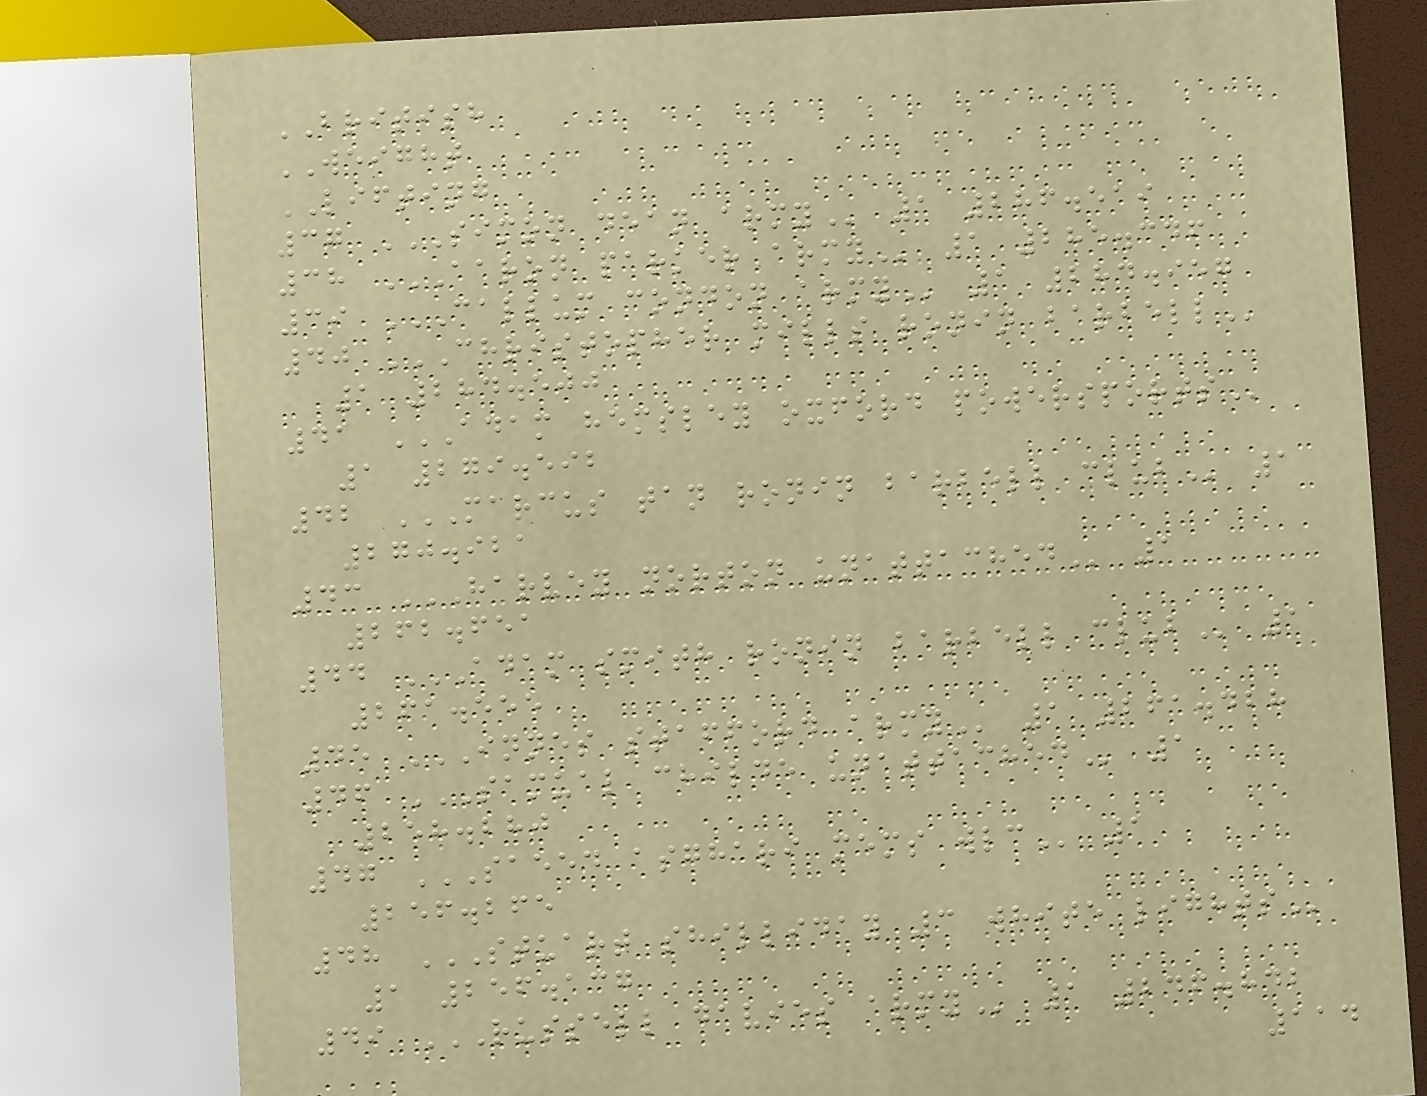BRITISH
WEIGHT
LIFTING
37 SIMON DEAN ARMY 1 286.519
38 AARON PARKER ARMY 1 285.346
39 CALLUM CONDON ARMY 1 284.957
40 CHRISTOPHER MILLS RONIN BARBELL
1 284.500
41 ADAM HEMSLEY OXFORD POWERSPORTS
1 279.592
42 MARCUS TAN RONIN BARBELL CLUB 1
270.921
43 HARVEY NORTON UNATTACHED 1
262.651
44 ADAM SMITH RONIN BARBELL CLUB 1
261.555
45 INNES STAFFORD ARMY 1 261.428
46 SAMUAL CHILDE UNATTACHED 1
258.280
47 SAEED ASGHARI MEMS WLC 1
256.265
48 STUART SHILLIDAY 3 WHITE LIGHTS
1 256.137
49 RUSSELL DAVIES ARMY 1 246.842
114
